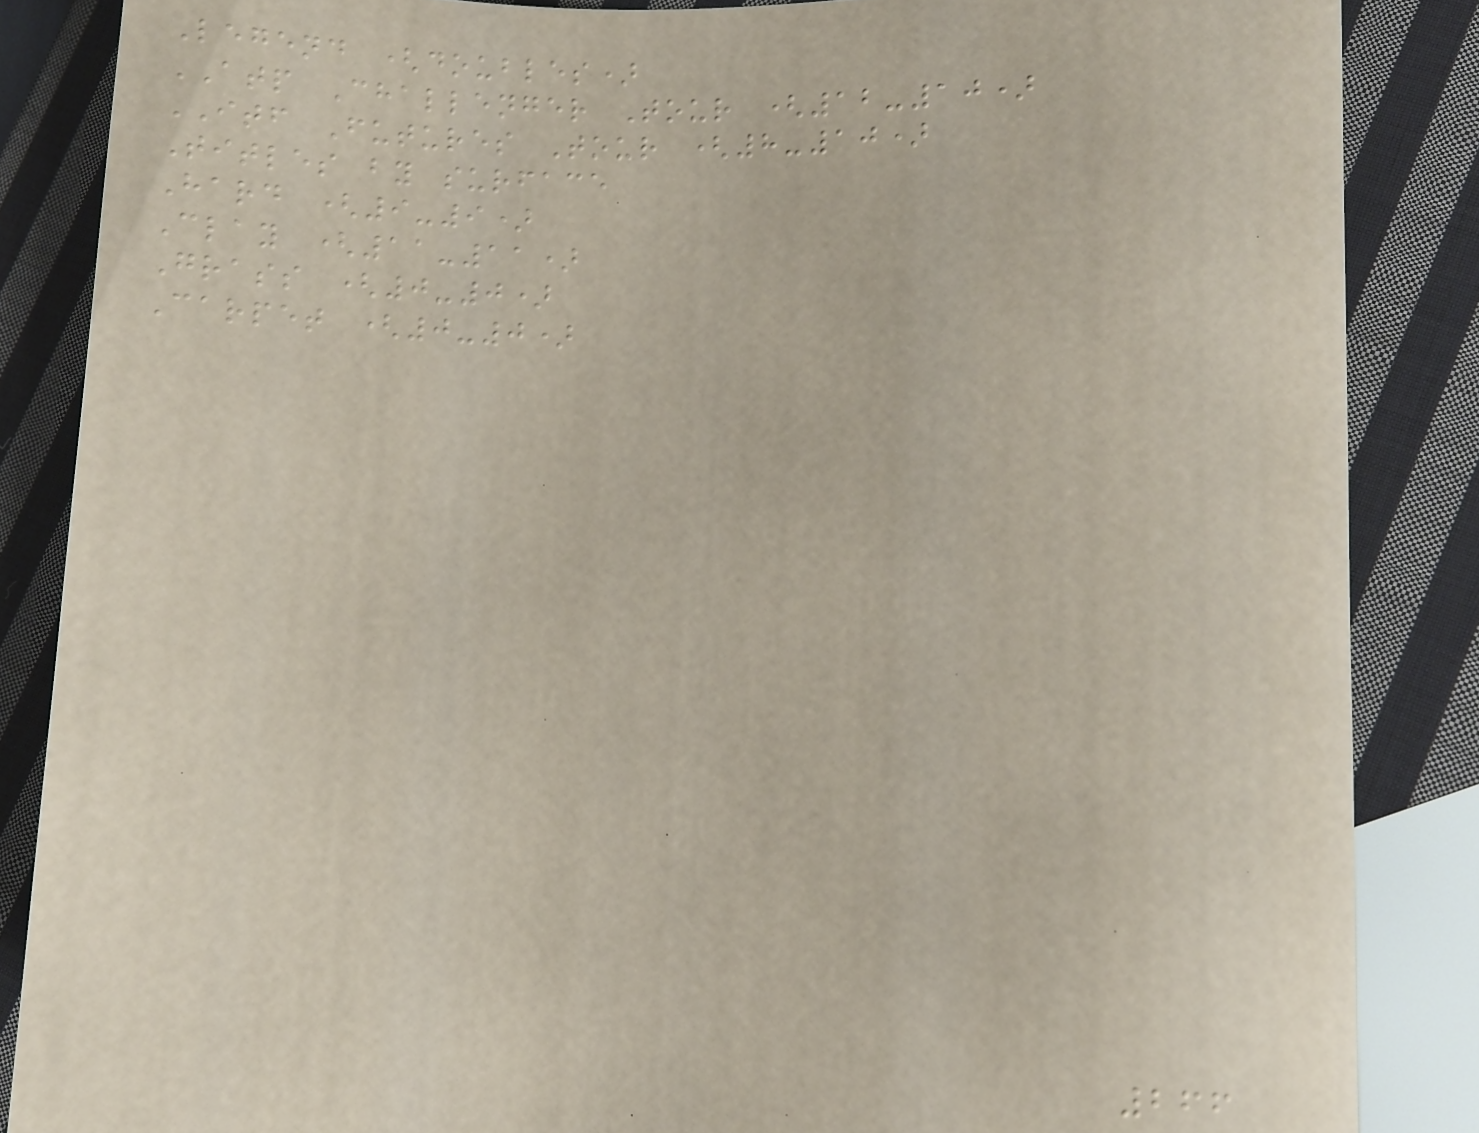Legend (doubles)
ATP Challenger Tour (12-10)
ITF Futures Tour (8-10)
Titles by surface
Hard (9-9)
Clay (11-11)
Grass (0-0)
Carpet (0-0)
266
